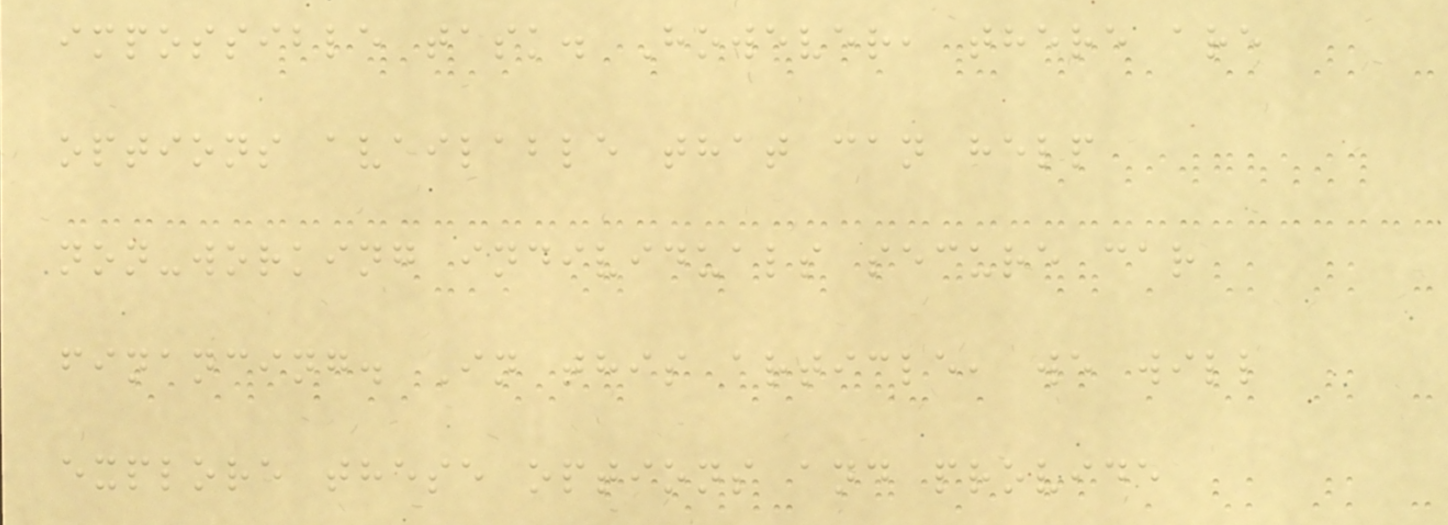impossible task. However, there are
options available that can help
non-working individuals secure car
financing. In this article, we will
explore these options and provide
